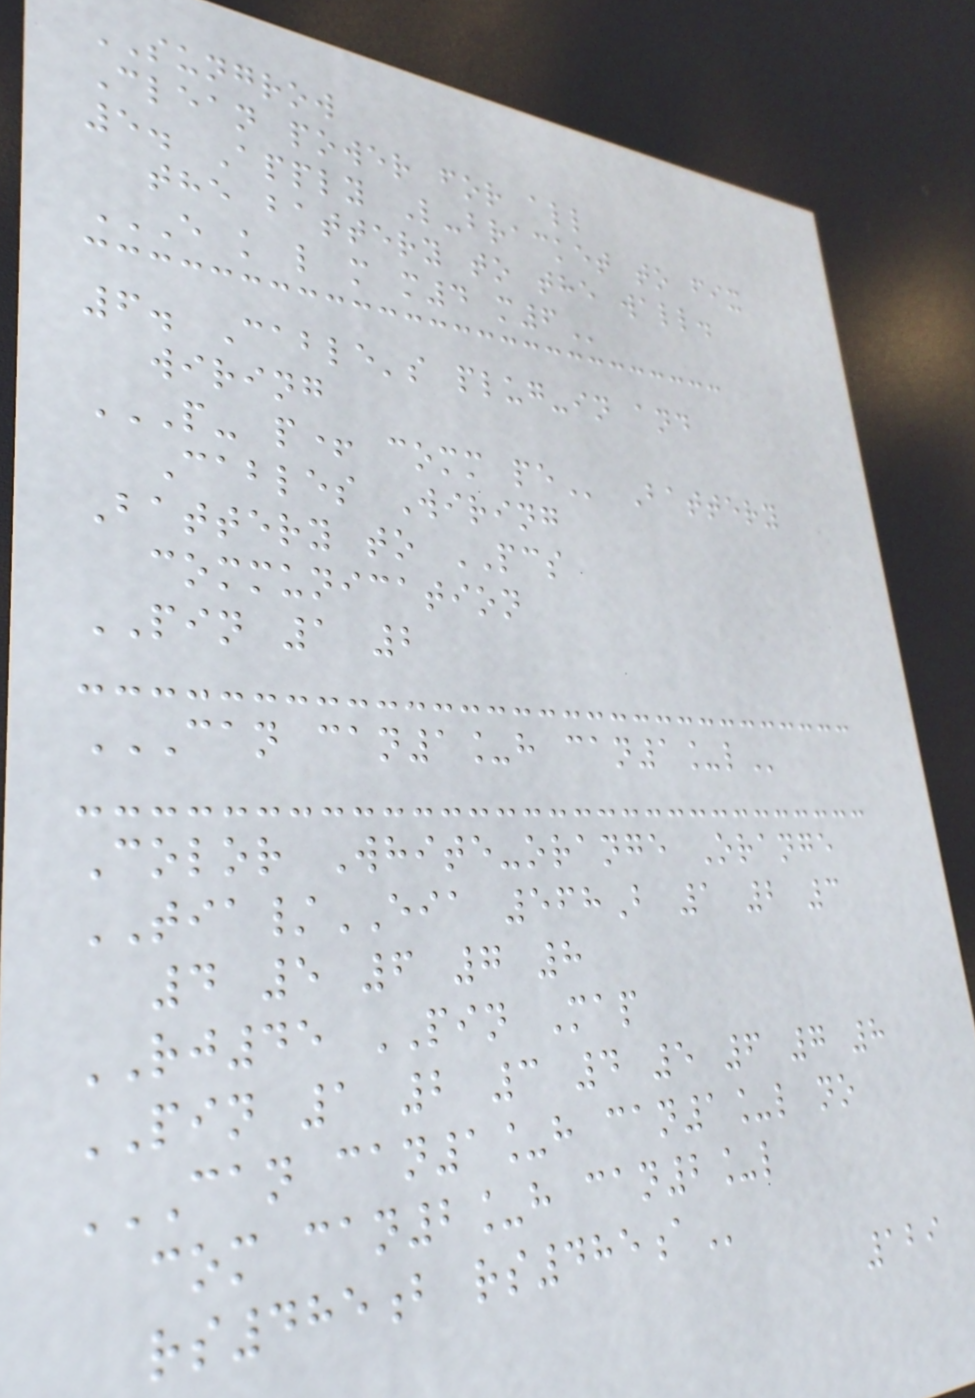SUNGROW
Clean power for all
5. Apply L-bracket to fix
the battery to the wall.
E K L M M4 M6
6. Cable's plug-in and
wiring
P- P+ COMM PE Battery
Cables Wiring
Battery to PCS
communication
PIN 1 2
CAN CAN1_H CAN1_L
Color White-orange Orange
TIA/EIA 568B 1 2 3
4 5 6 7 8
RJ45 PIN Map
PIN 1 2 3 4 5 6 7 8
CAN CAN1_H CAN1_L NO
COM CAN2_H CAN2_L
RS485B RS485A
129
